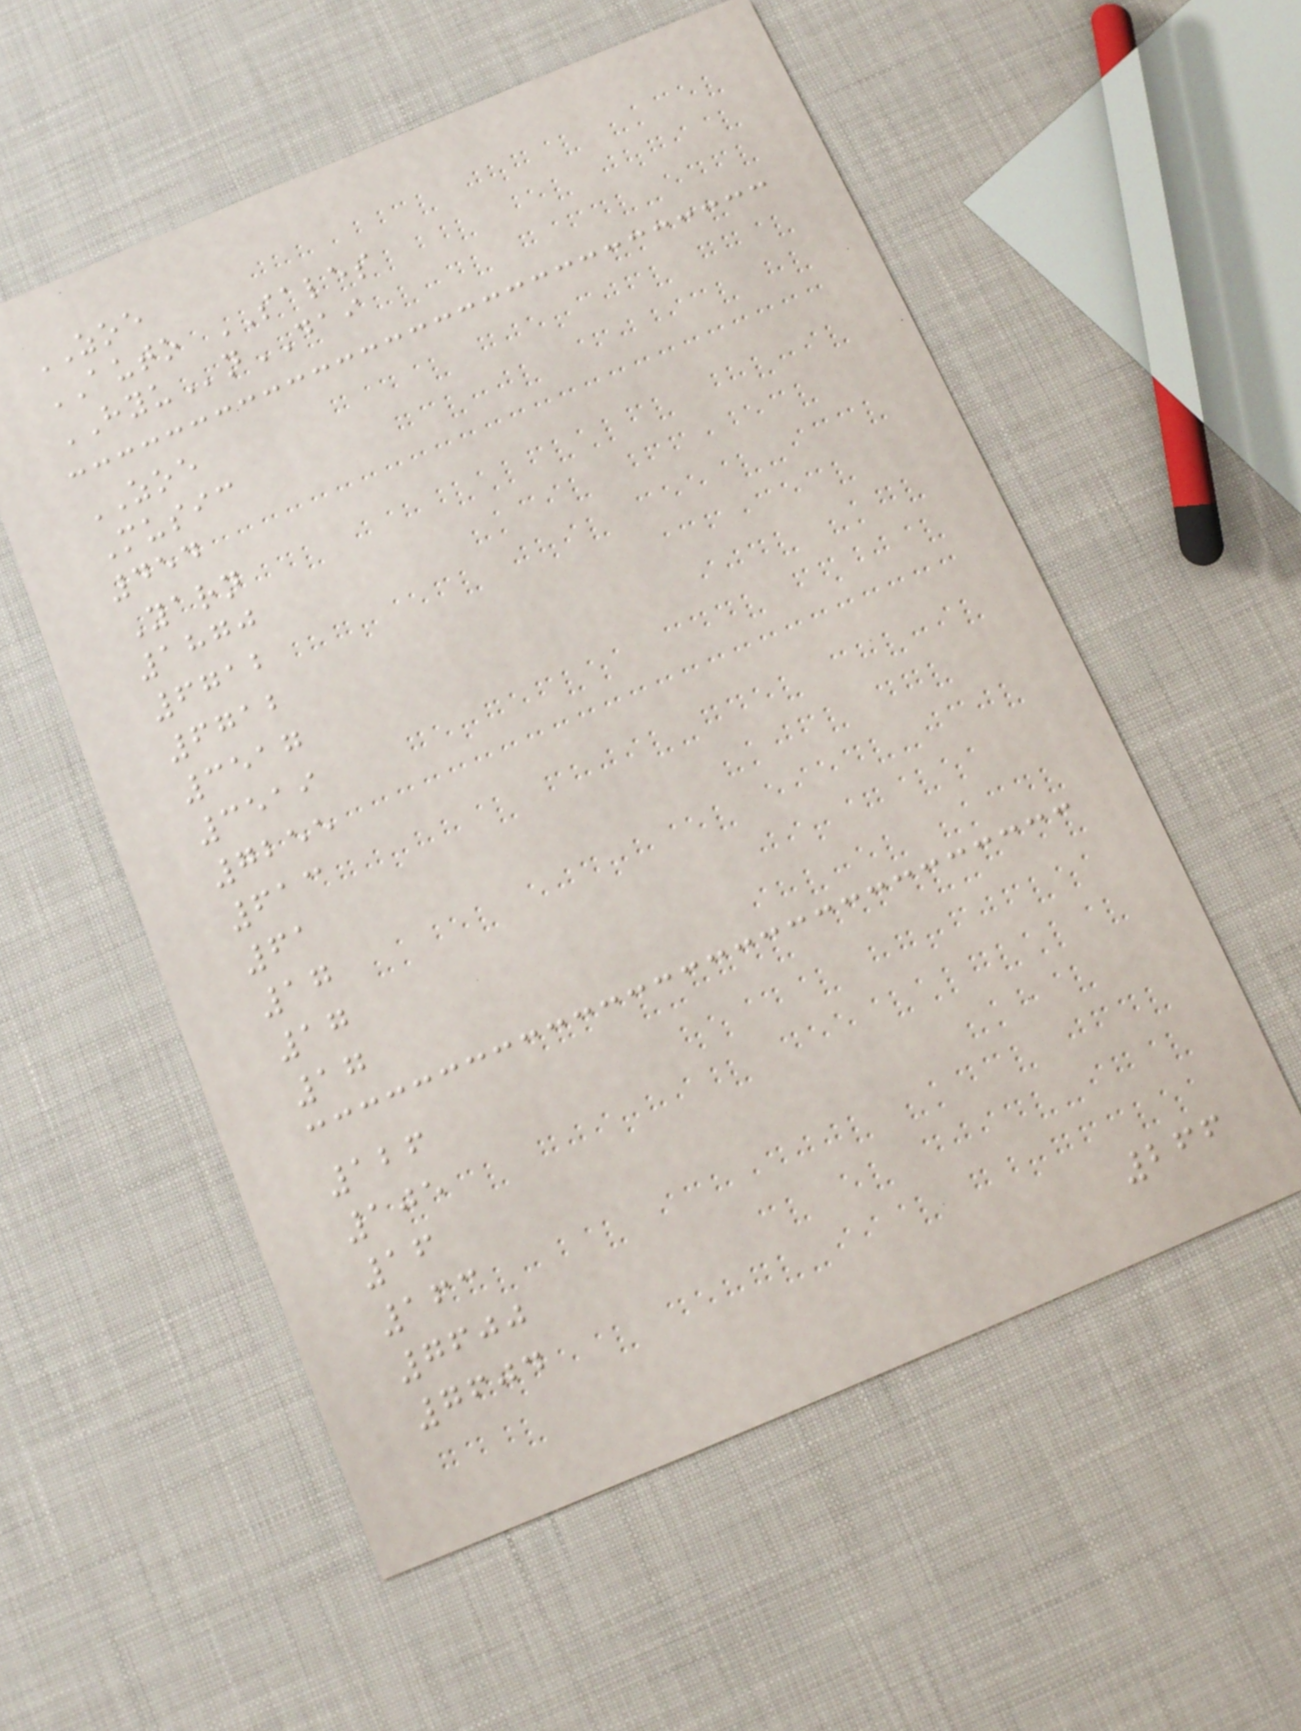ZOE
AUTO SALES
HYUnDAI
ZOE
Music
454
Yarn
1870
6712
6712
3517
3519
7255
613
61
17
17
17
126
105
16
163
7600
7604
266
